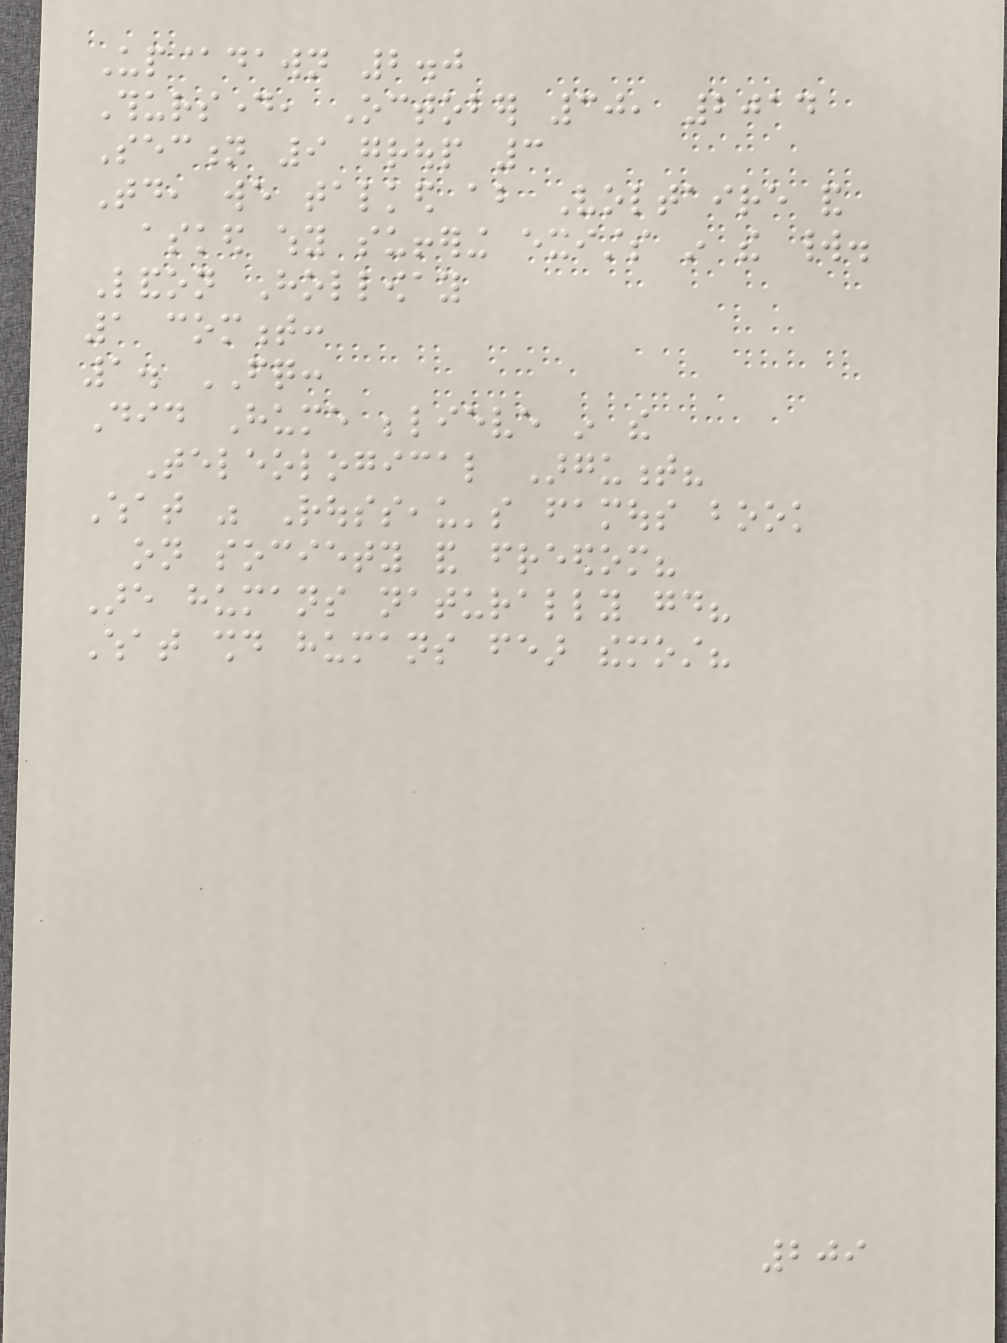Up@dawn 2.0
Thursday, October 30, 2014
Section 9 group 3
Today, we talked about Voltaire and
asked why suffering exists in the world.
Landon Holloway
1 comment:
1. FQ:
Did Hume believe in the
Teleological Argument?
What was Rousseau's famous book
on society and freedom?
Are humans naturally good?
What should humans fear themost?
209
